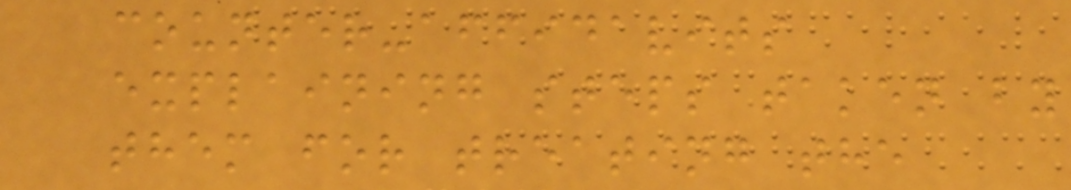counter-affidavits
explaining steps taken by
them for treating the
